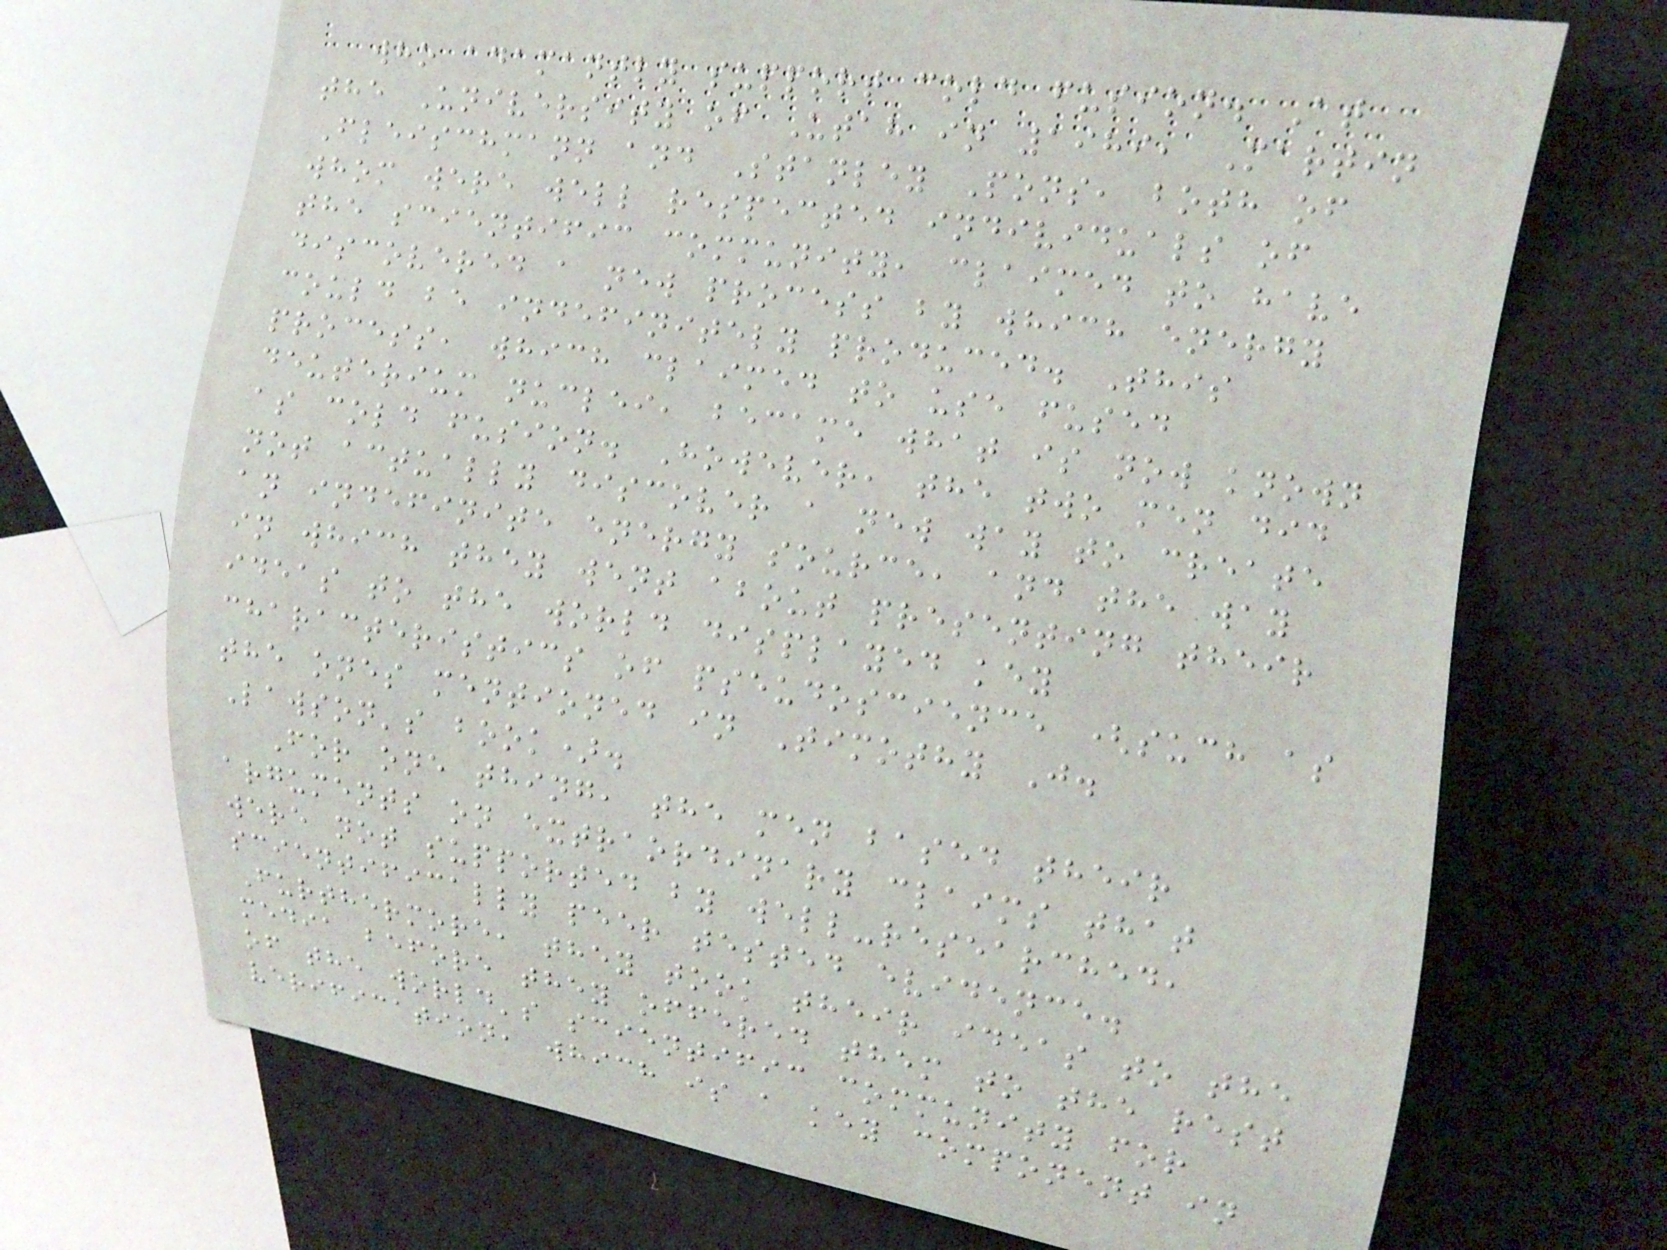who adamantly support cold fusion. At
the University of Utah in 1989, Martin
Fleischmann and Stanley Pons, both of
whom were well respected individuals of
the scientific community, claimed to have
discovered a new process by which energy
could be indefinitely produced. This
process, which claimed to use fused
deuterium nuclei, became what is now known
as cold fusion. However, the two men did
not actually discover a new way to create
an indefinite energy source, and the way
in which they went about presenting their
ideas to the world displayed key
characteristics of pseudoscience (such as
the ones mentioned in Timothy J.
Lawson's book).
For one thing, the men based their
arguments on extraordinary claims that
were not supported by well-researched,
scientifically peer tested evidence.
Furthermore, they took their ideas to the
media before they offered them to the rest
of the world's scientific community for
verification, which is a key component in
